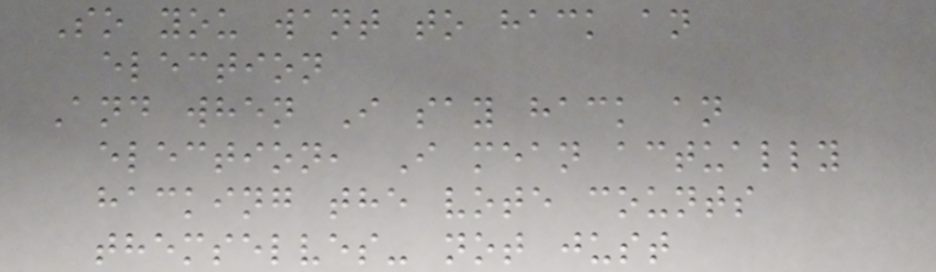So you want to hack an
election
And when I say hack an
election, I mean actually
hacking the vote counts
themselves- not just
